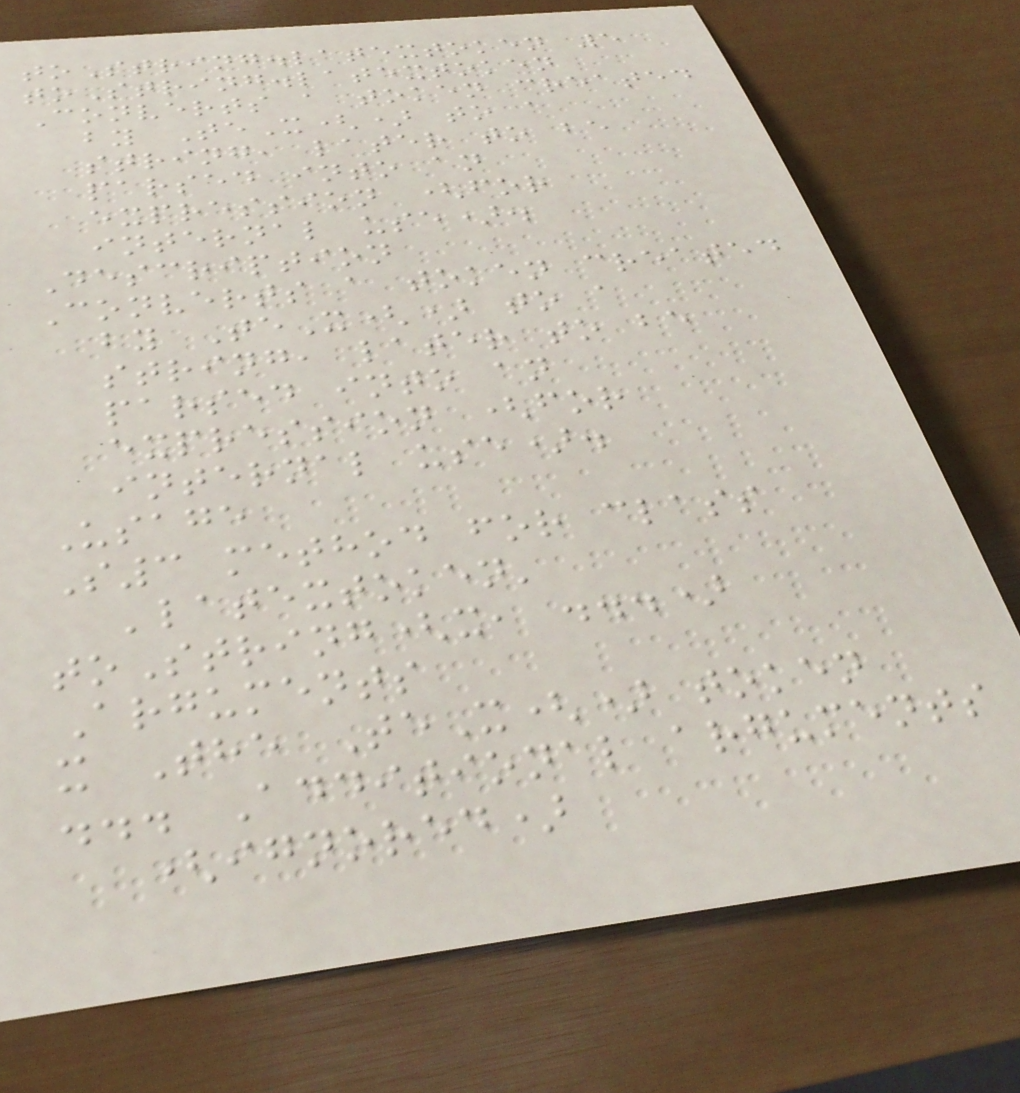toString.latextoken 5
toString.latextoken
Converts a token created
by TeX() to a
string, later to be
parsed into an
expression (for
internal use).
Description
Converts a token created
by TeX() to a
string, later to be
parsed into an
expression (for
internal use).
Usage
S3 method for class
'latextoken'
toString(x, ...)
Arguments
x The TeX() token
... Additional arguments
(ignored)
